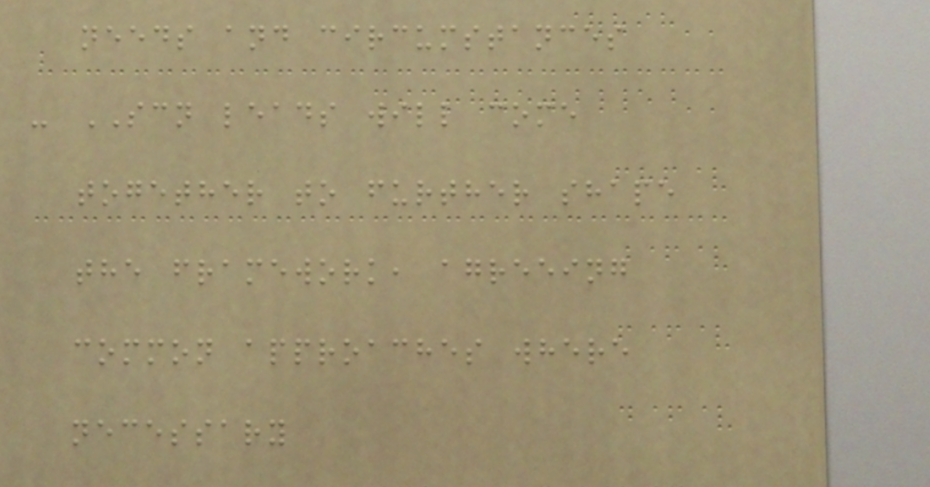needs and circumstances
- SCN leads will come
together to further shape
the framework, agreeing
common approaches where
necessary
